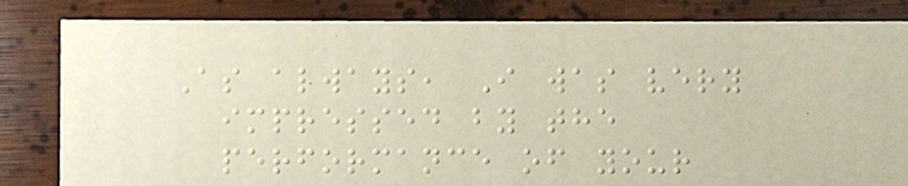As always, I was very
impressed by the
performance of your
